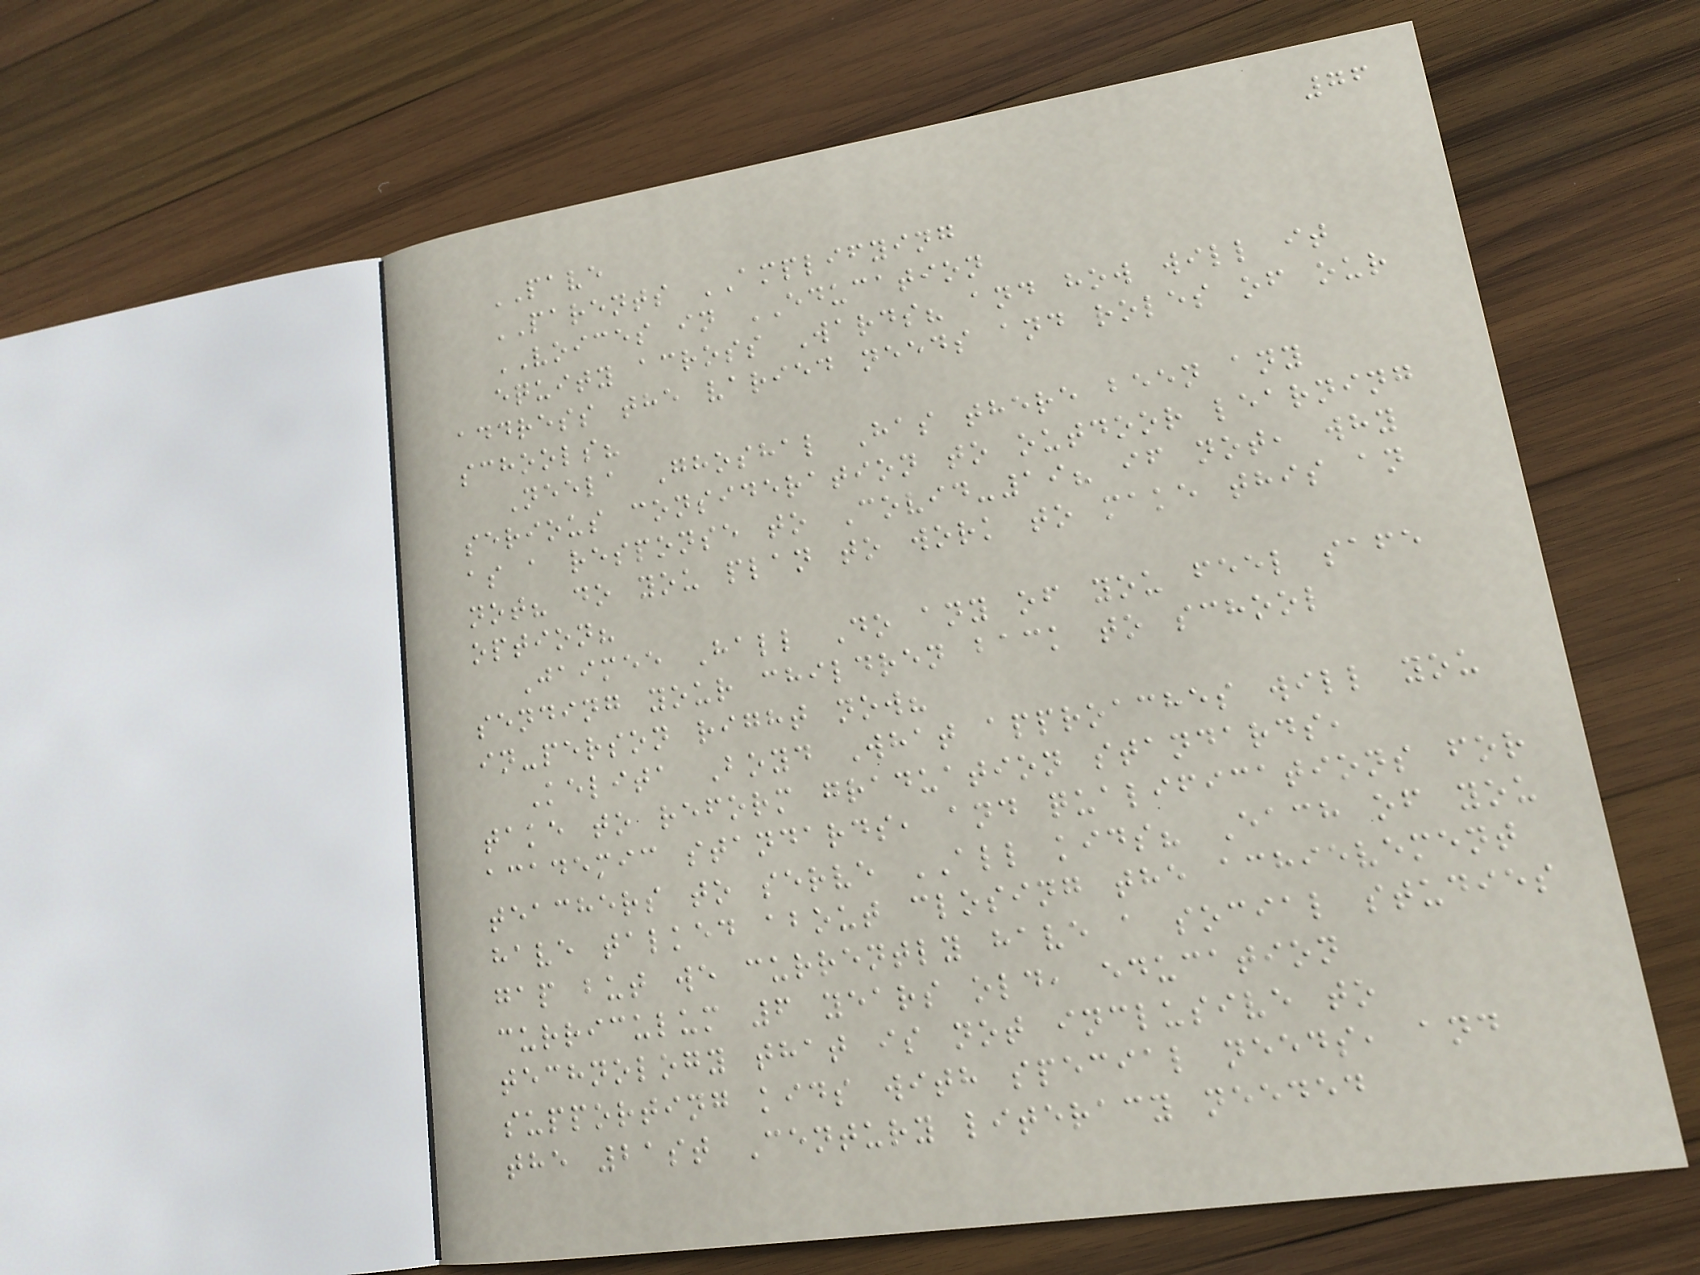76
PAVE
PARENTS AMPLIFYING
VOICES in EDUCATION
equity across Wards? and how will it
address the varied needs and roles of our
schools?
Neela Ghoshal Has there been any
serious consideration to outdoor learning
as a response to Covid-19? if not, why
not? do you plan to work to make this an
option?
Jaimee Hall Do any of you feel safe
sending your children back to school
in-person right now?
Kelita Boyd What approaches will you
take to reform graduation standards,
academic standards, and qualifications for
teachers to serve ALL kids? Each of you
have talked about closing the achievement
gap but we currently have a social studies
curriculum 6 years old, education
technology that is not inclusive to
supporting kids with special needs, and
the 21st Century literacy needed
